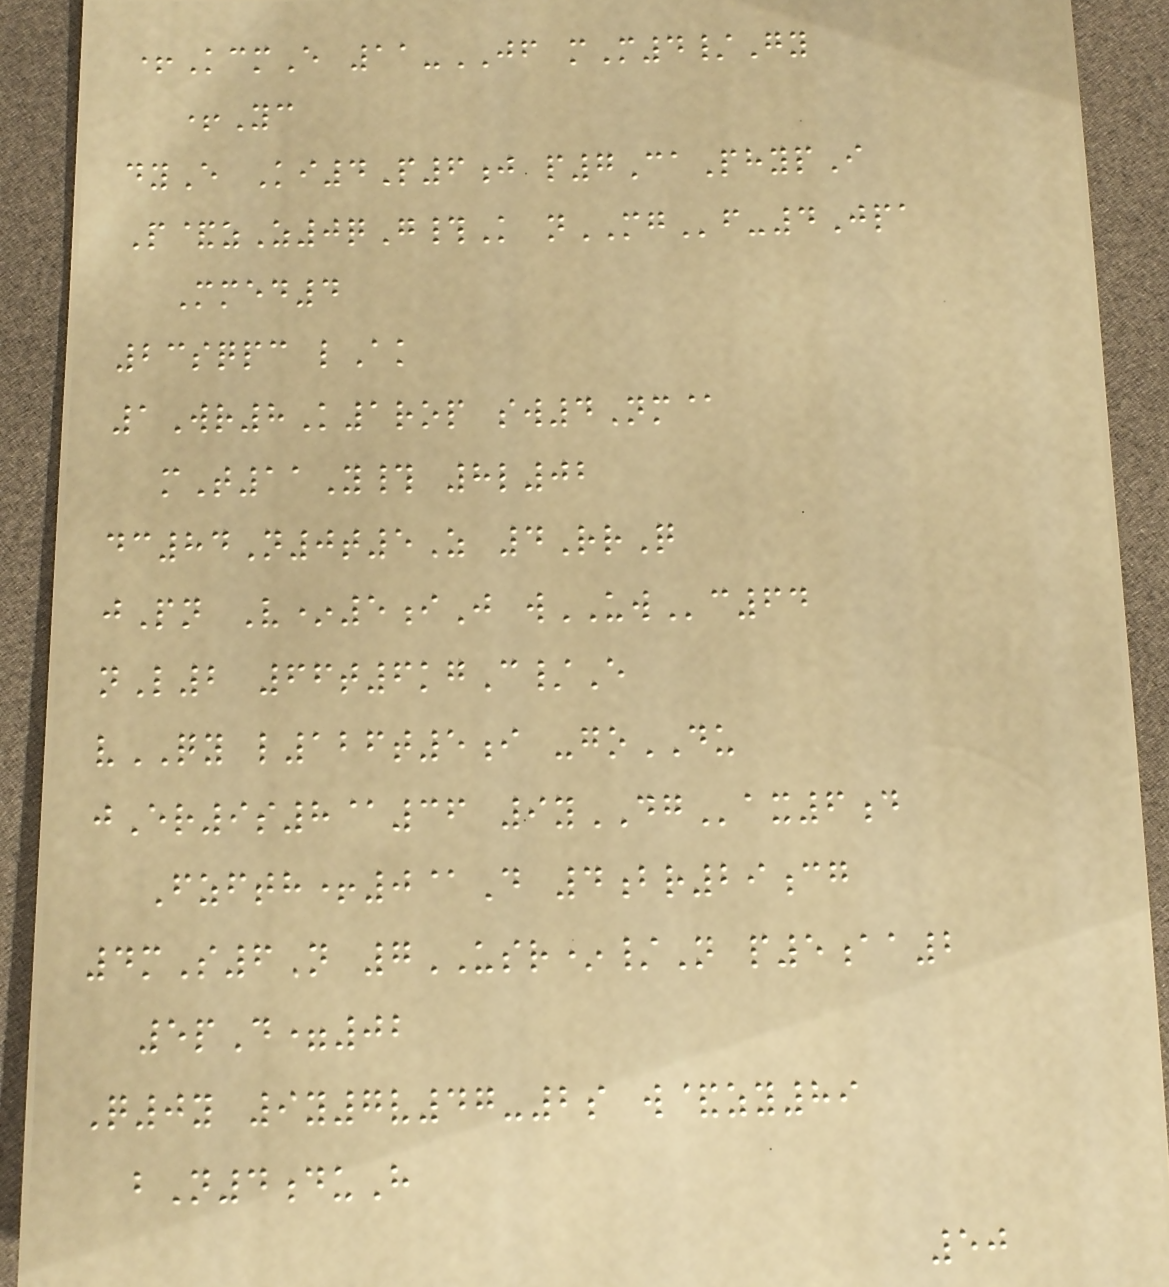+KcmE 11-JF mM4/Gy
+Yc
dyE Ki4P6j p7CaPhypI
P&zZ0qG#K nMGf-4Jpa
Mmed4
23sqpc lAk
1Wr8K1rop sw4Nm@
mT11Y# 8l02
dc84N0t5Z 4RrQ
jPn V*5iJ wUWc64
nL2 66t6kgC/E
vQY l126t5i -goDU
jEr9s8@36 9yDGax6d
Fzfth+0@D 4br29cg
4mS6N 7USR*/N p5aa2
5pD=02
Q0y 9y7v47-2s w&zy89
bN4duH
50
